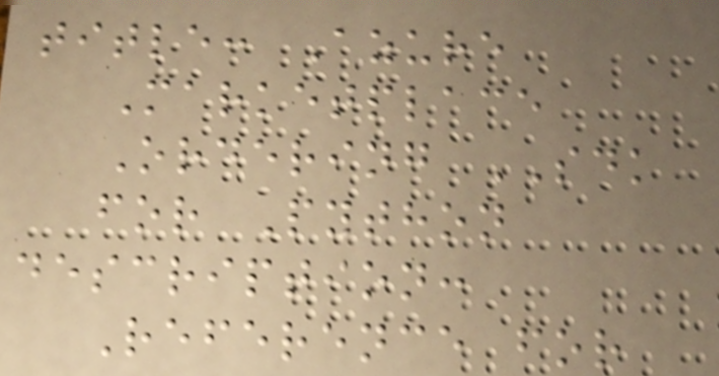title: Azure
Marketplace
Ordering SDK
for Python
description:
Reference for
